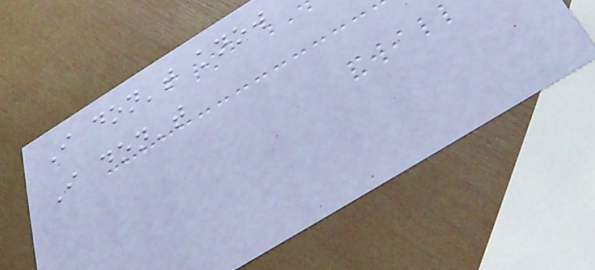I don't know
I don't
